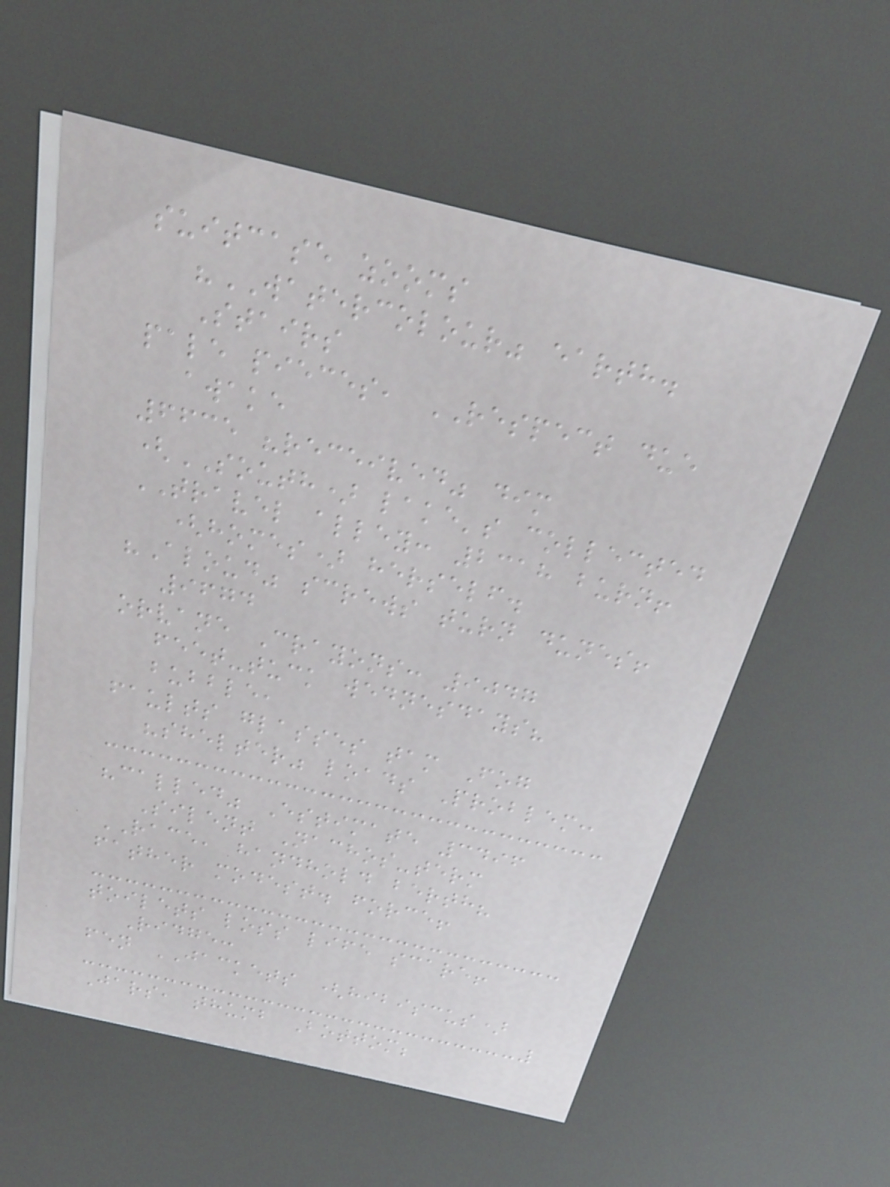suitcase zooms
"WATERCOLOUR" earth.
Stairs
pale pieces, RESPECT due
awake
6635 "received" dim
(SOUTH) lake's collected
TRAVEL alley: 2318 burn!
(homes) herself.
"Aloud" screws turn dunes!
9674
orvane Crayons: 9047
feet-tuck wednesdays?
bubble,
faults glasses tam Fog
"shelter" loads Problem:
"called" Estimate 3496
Silent Nachos-term
RACE, handhold berth?
father modest. force!
toilets loss life scare!
Ridge:
fen JACKETS (hibiscus)
Jars, thumb Bottom;
